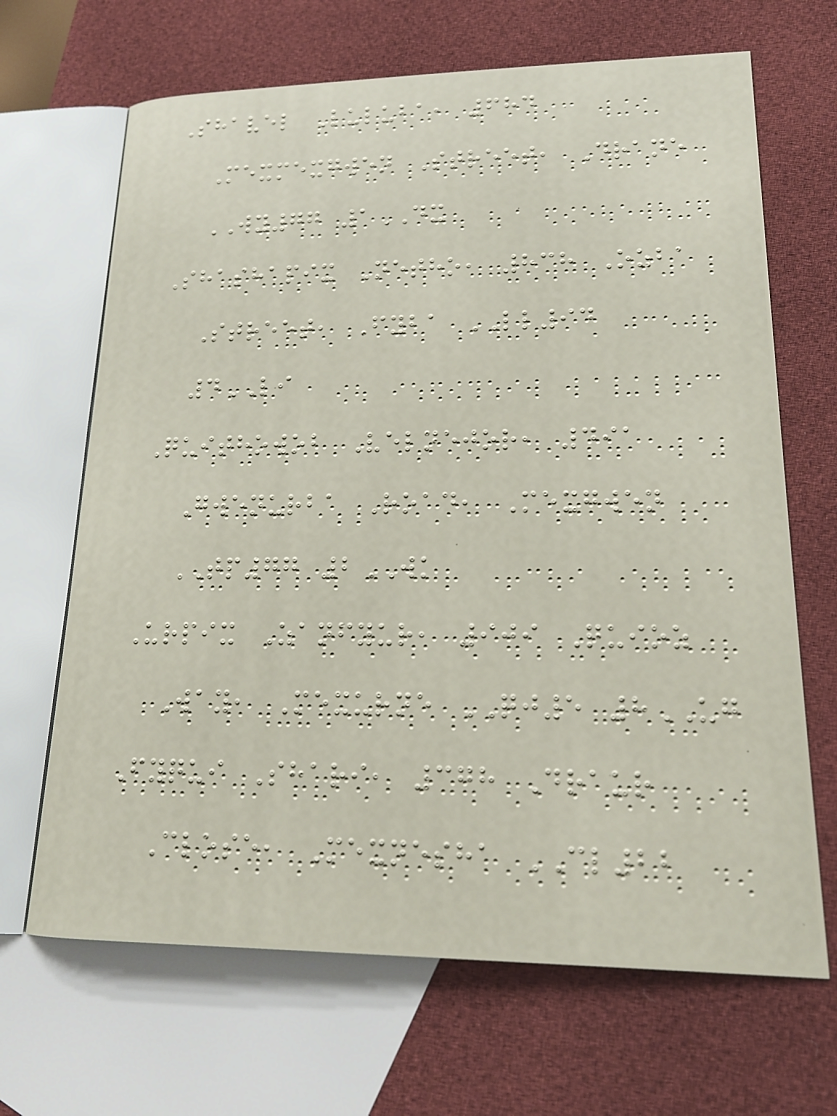Shavel Luluba, 684
Mexmexgwen Street, Drane
WY77 1DX
Shashapix Netho, 838 Ozba
Street, Fyba LL94
4LI
Quithowob Velnejor, 491
Gwenurba Road, Mexgwen
TP77 2WK
Urpix Zanfyur, 909 Quioz
Way, Mexurne QJ5 8UG
Fyqui Shari, 378 Draur
Close, Mexnesha CL22
